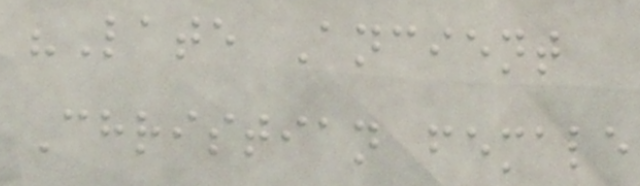"Late Ancient
Christian female
